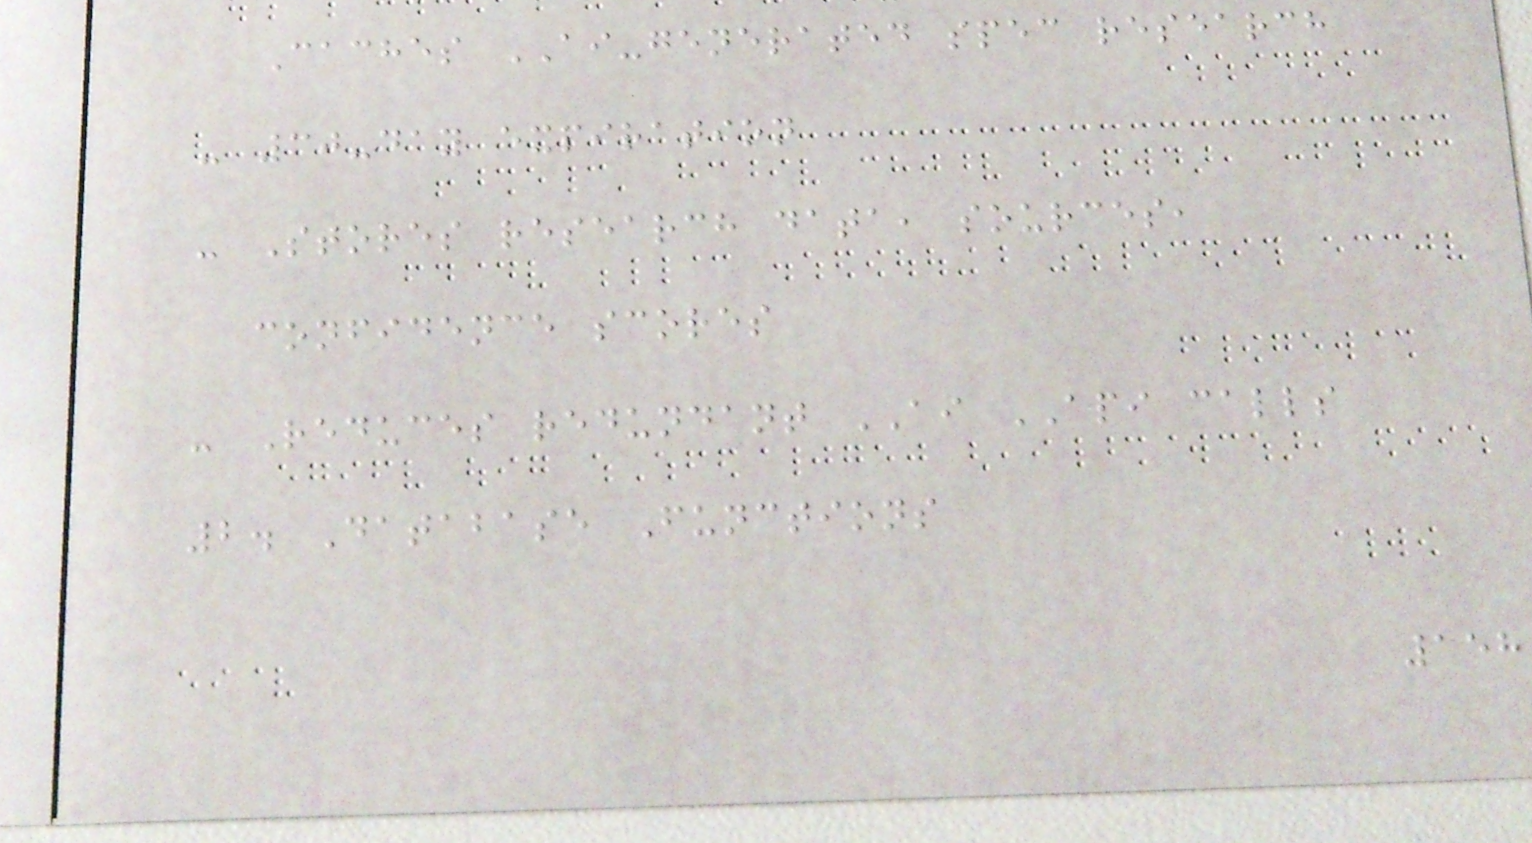Caches AI-generated spec research
- 30-day expiration
- Stores research data, sources,
confidence scores
- Reduces redundant AI API calls
2. Database Functions
158
